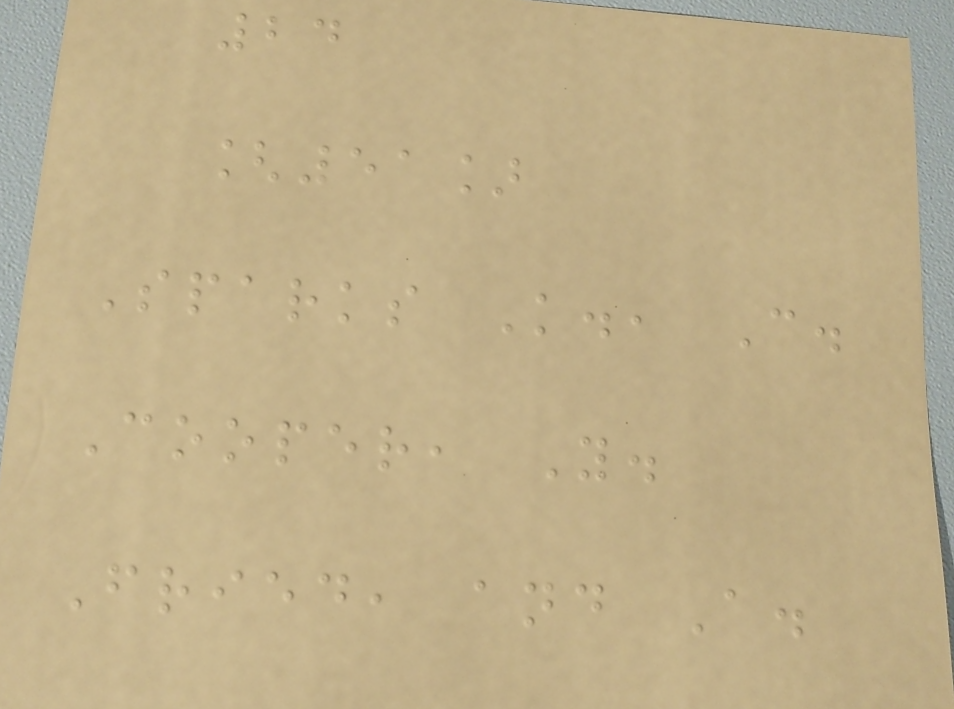24
[51]
Sparks K., C.
Cooper, Y.
Fried, and A.
